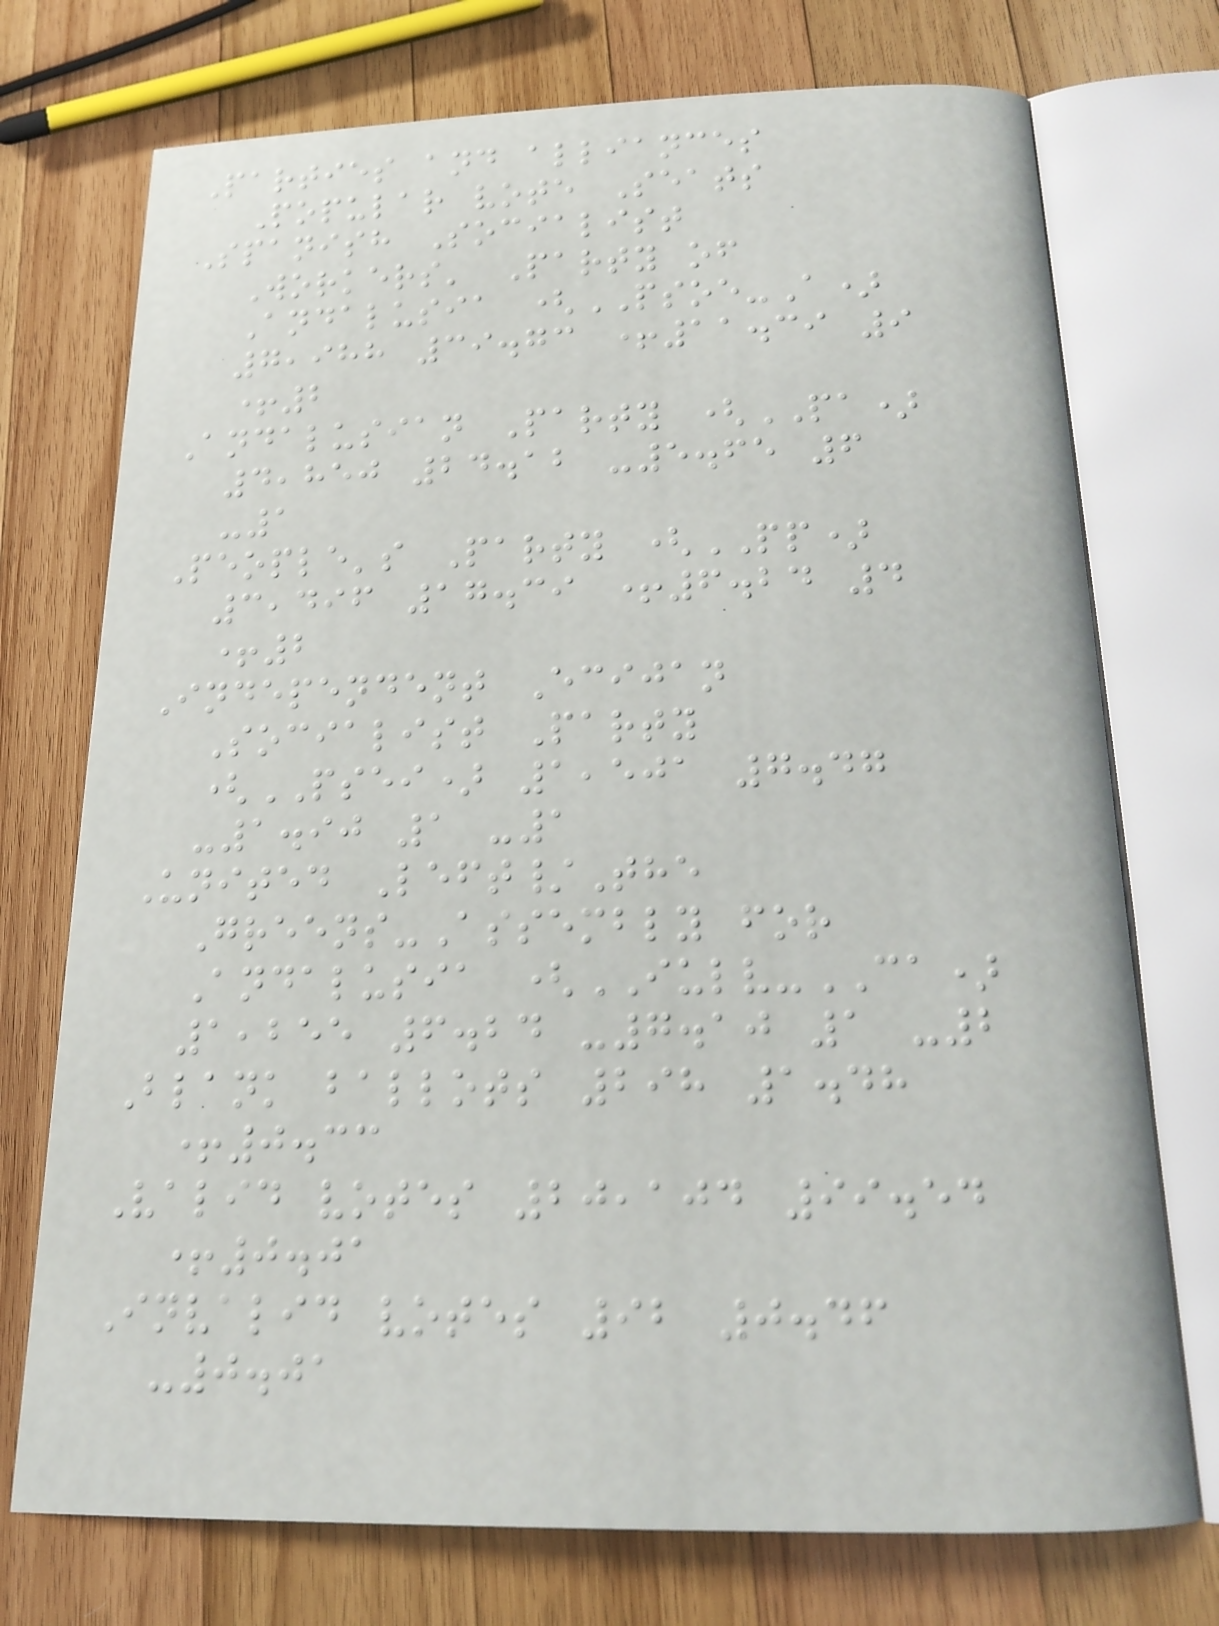Parties and alliances
Popular vote Seats
Spanish Socialist
Workers' Party of
Andalusia (PSOE-A)
7,988 39.73 +11.39 9
+2
Andalusian Party (PA)
4,850 24.12 -5.65 6
-1
People's Party (PP)
3,496 17.39 +6.24 4
+2
Independent Ecijan
Socialist Party
(PSEI) 1,501 7.47
-1.90 1 -1
United Left/The
Greens-Assembly for
Andalusia (IULV-CA)
1,255 6.24 -7.10 1 -2
Blank ballots 298 1.48
+0.33
Valid votes 20,104 99.54
+0.01
Invalid votes 92 0.46
-0.01
